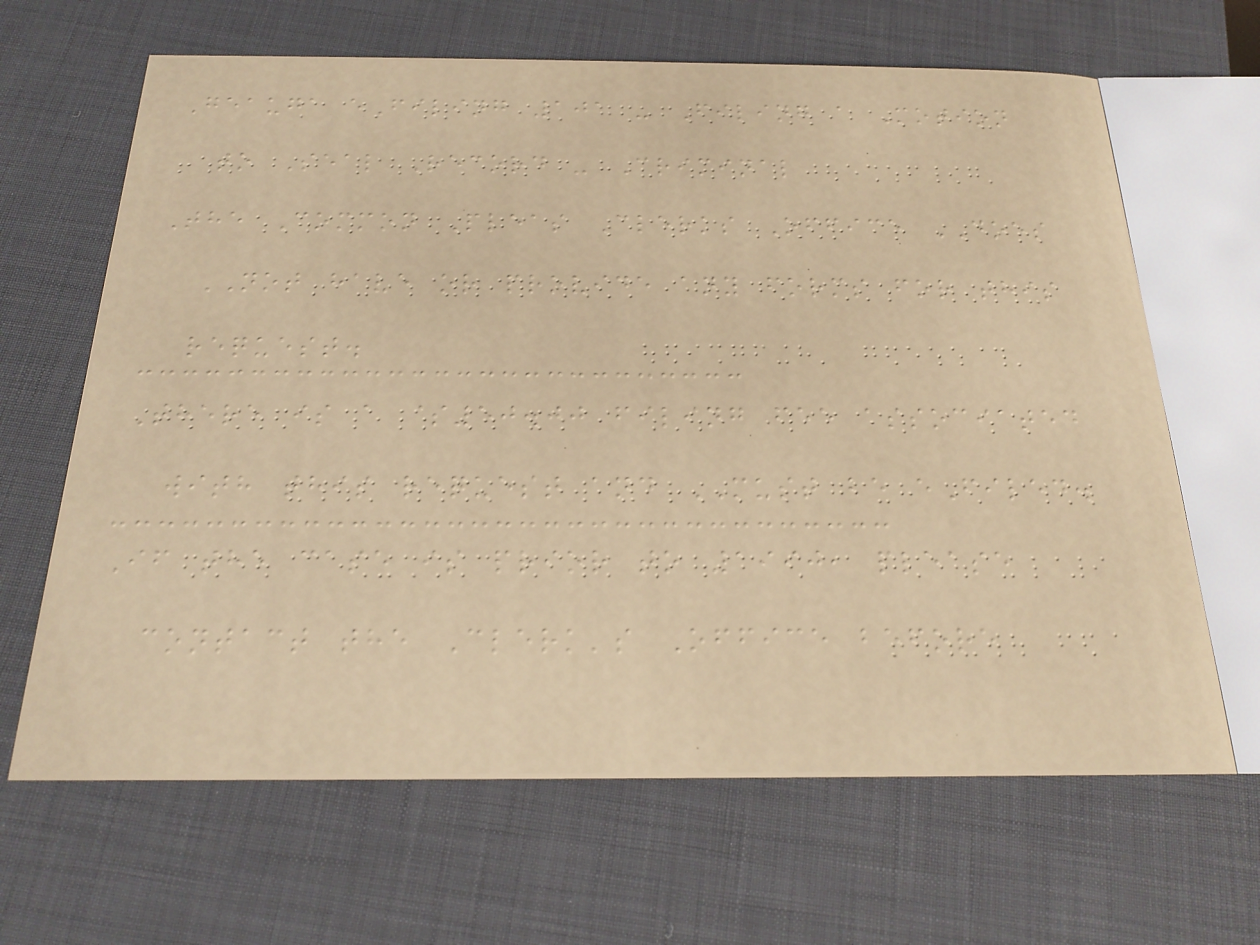Geauga eFiling 101 - Filing a Motion
to Seal Record - Criminal
The Common Pleas Clerks Office DOES
NOT have or provide any forms for this
request.
There is a $50.00 filing fee associated
with this request and MUST be eFiled.
If the case is prior to 1990, please
contact the Clerk's Office before
